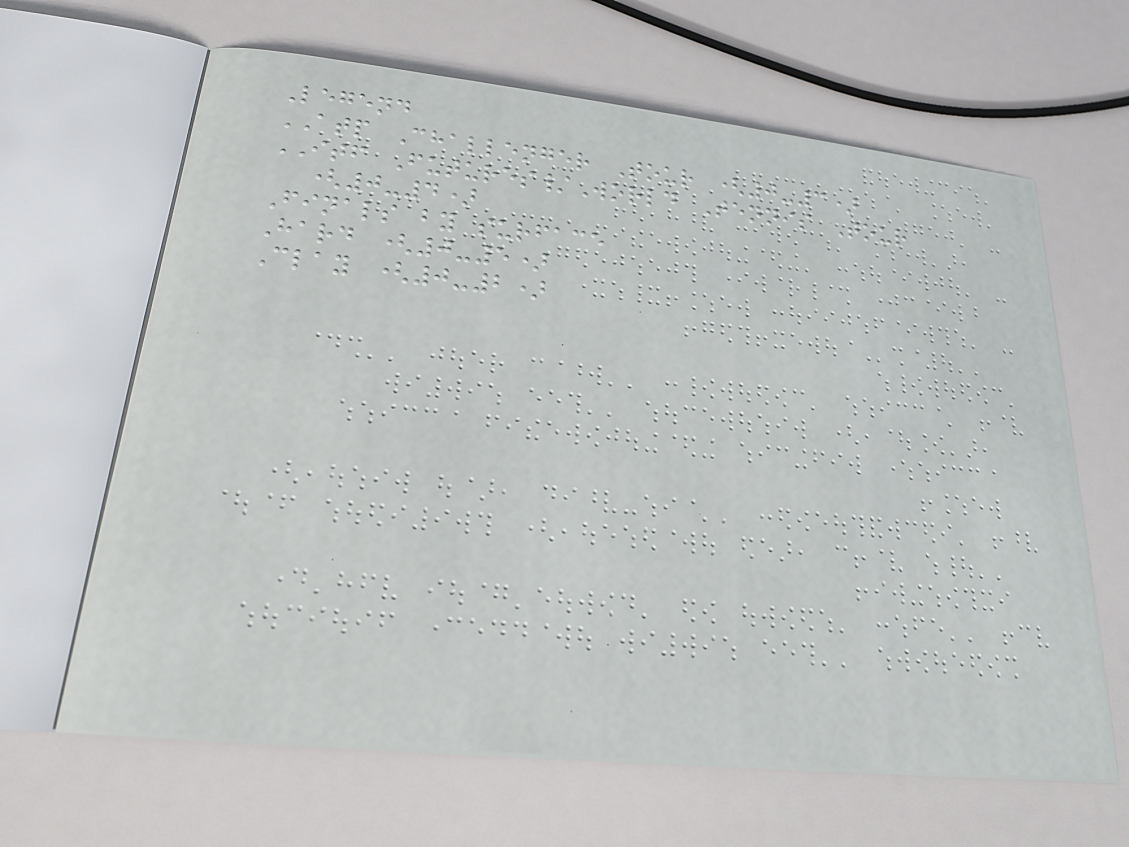Legend
ATP Challenger Tour (0-3)
ITF Futures/World Tennis Tour
(0-4)
Finals by surface
Hard (0-5)
Clay (0-2)
